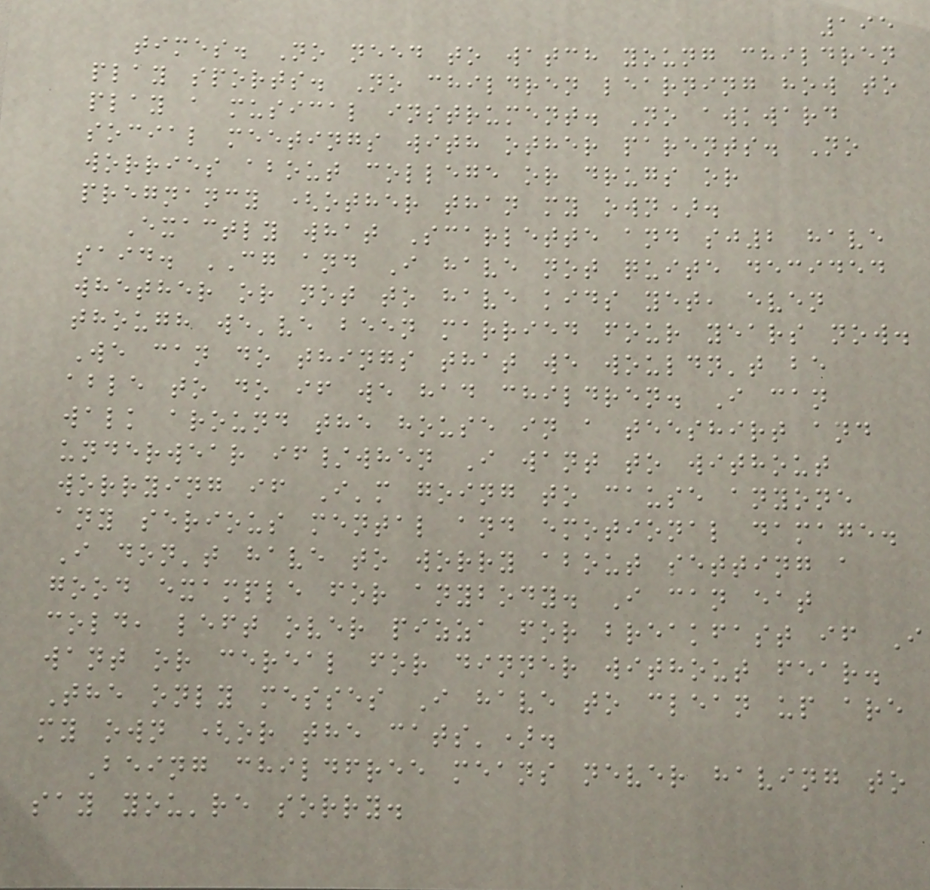195
times. No need to watch young children
play sports. No children learning how to
play a musical instrument. No awkward
social meetings with other parents. No
worries about college or drugs or
pregnancy (other than my own).
Exactly what Scarlette and sj2 have
said. CG and I have not quite decided
whether or not to have kids yet, even
though we've been married four years now.
We can do things that we wouldn't be
able to do if we had children. I can
walk around the house in a teeshirt and
underwear if/when I want to without
worrying if I'm going to cause anyone
any serious mental and emotional damage.
I don't have to worry about setting a
good example for anybody. I can eat
cold, left over pizza for breakfast if I
want or cereal for dinner without fear.
The only messes I have to clean up are
my own (or the cats').
Being childfree means never having to
say you're sorry.
